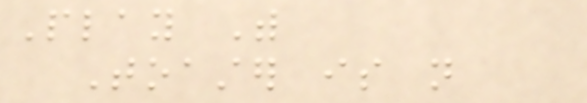Play With
Toaster is not
